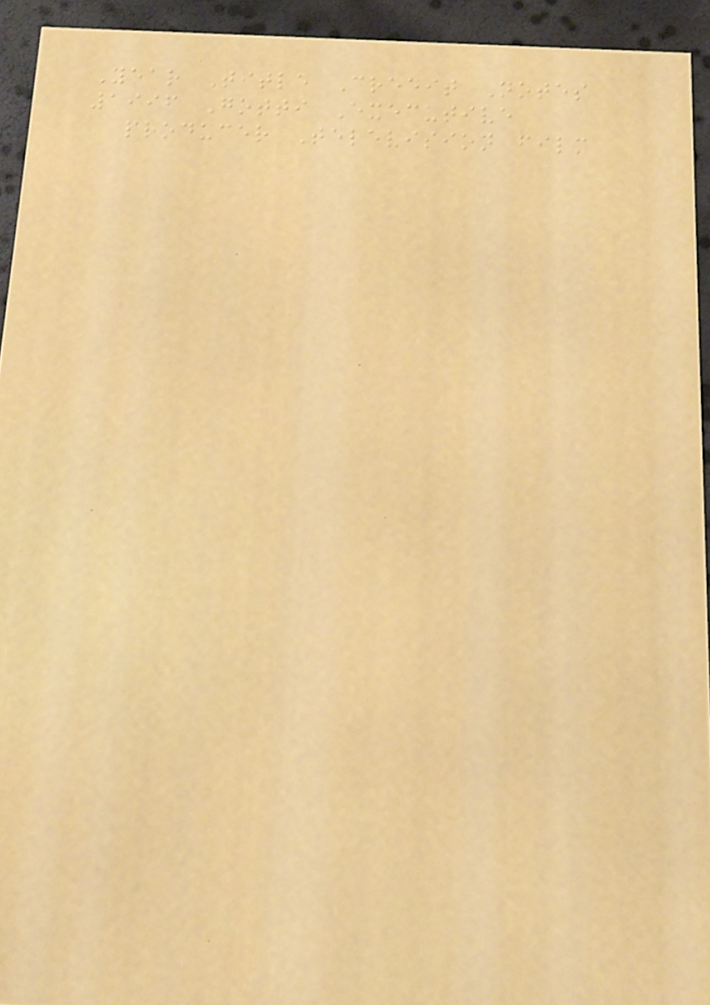Year Title Credit Notes
1996 Gotti Executive
producer Television film
